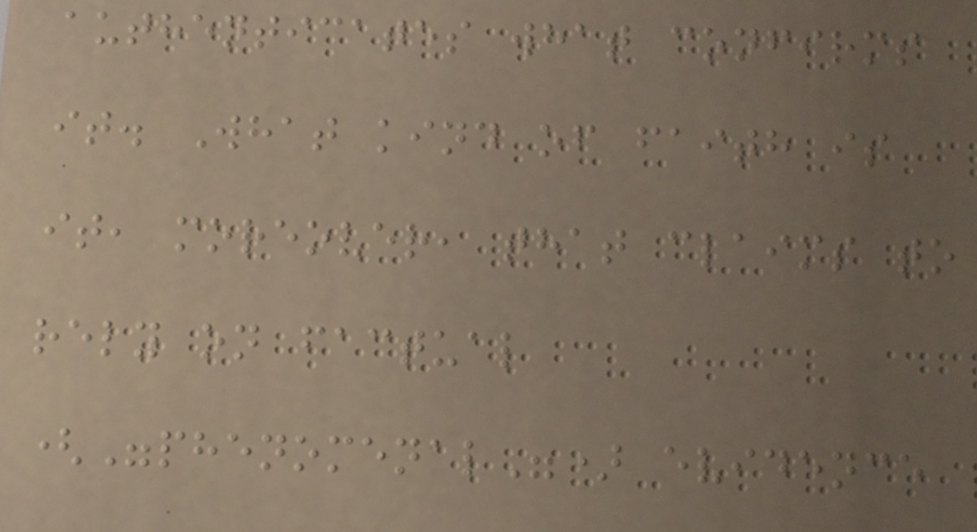authenticates what confirms
it. What kind of faith is
it, moreover, that claims to
rely on factual
("phenomenal") evidence
